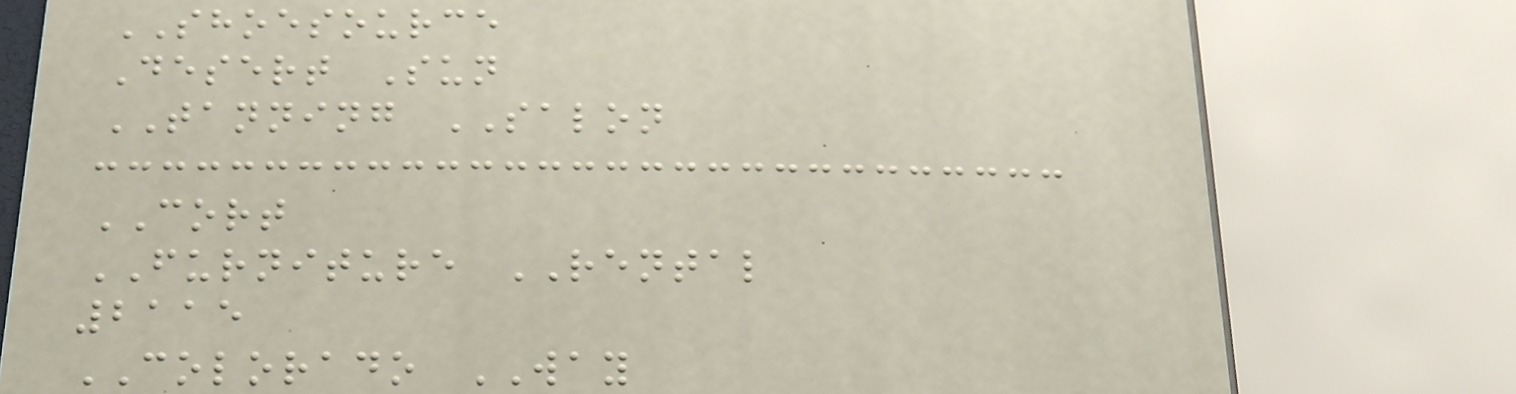SHOESOURCE
Desert Sun
TANNING SALON
CORT
FURNITURE RENTAL
2115
COLORADO WAY
